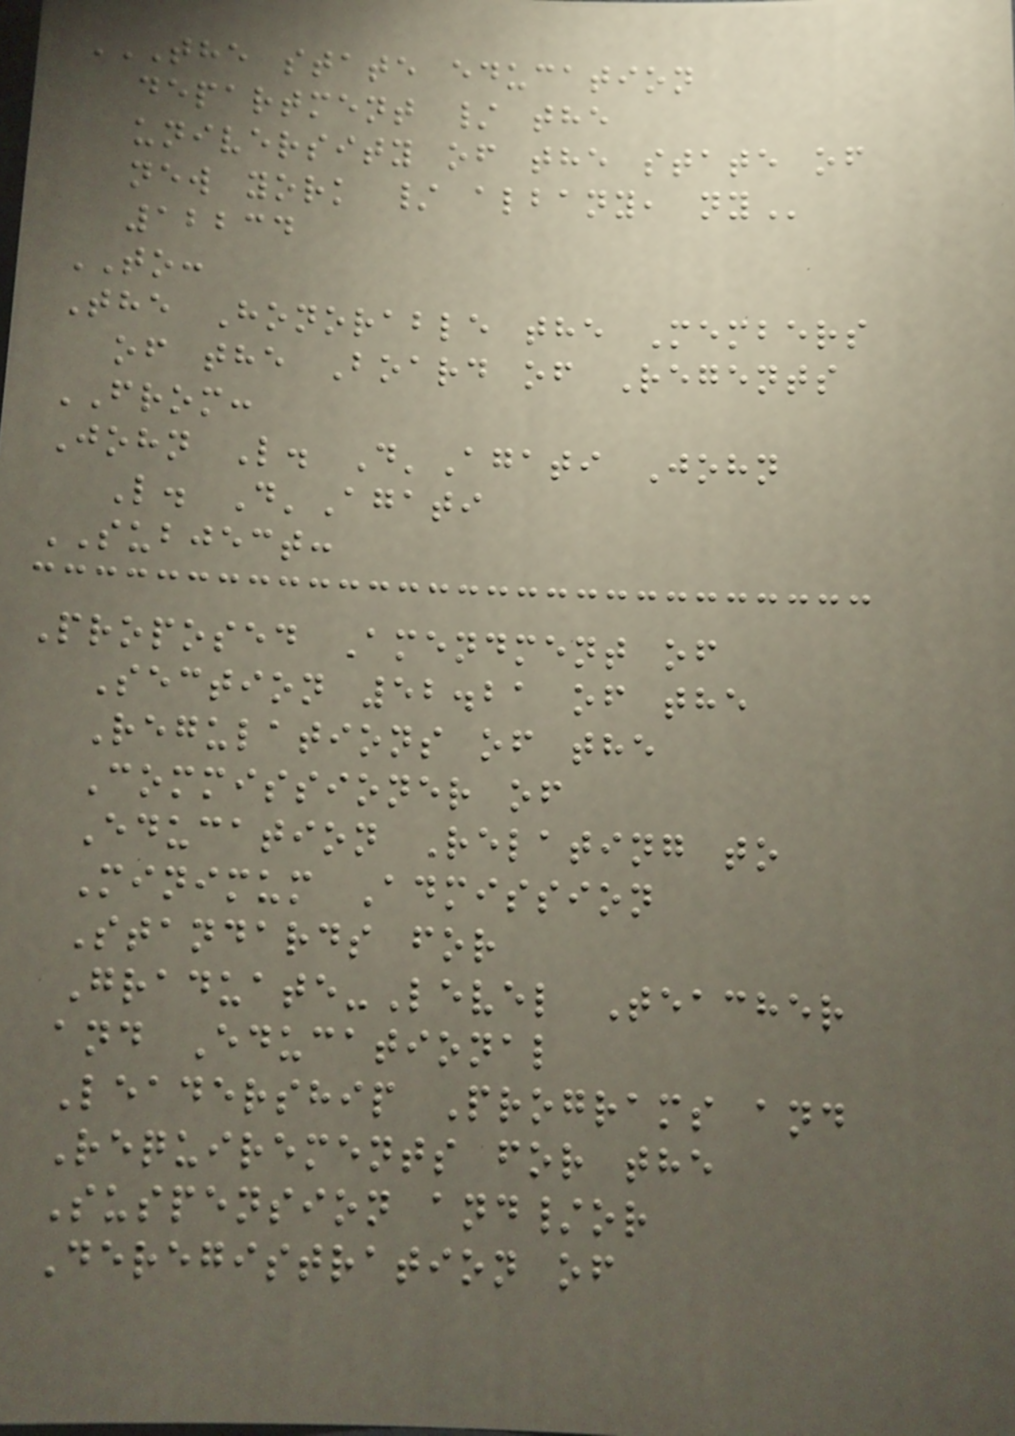THE STATE EDUCATION
DEPARTMENT / THE
UNIVERSITY OF THE STATE OF
NEW YORK / ALBANY, NY
12234
TO:
The Honorable the Members
of the Board of Regents
FROM:
John L. D'Agati John
L. D'Agati
SUBJECT:
Proposed Amendment of
Section 52.21 of the
Regulations of the
Commissioner of
Education Relating to
Minimum Admission
Standards for
Graduate-Level Teacher
and Educational
Leadership Programs and
Requirements for the
Suspension and/or
Deregistration of
